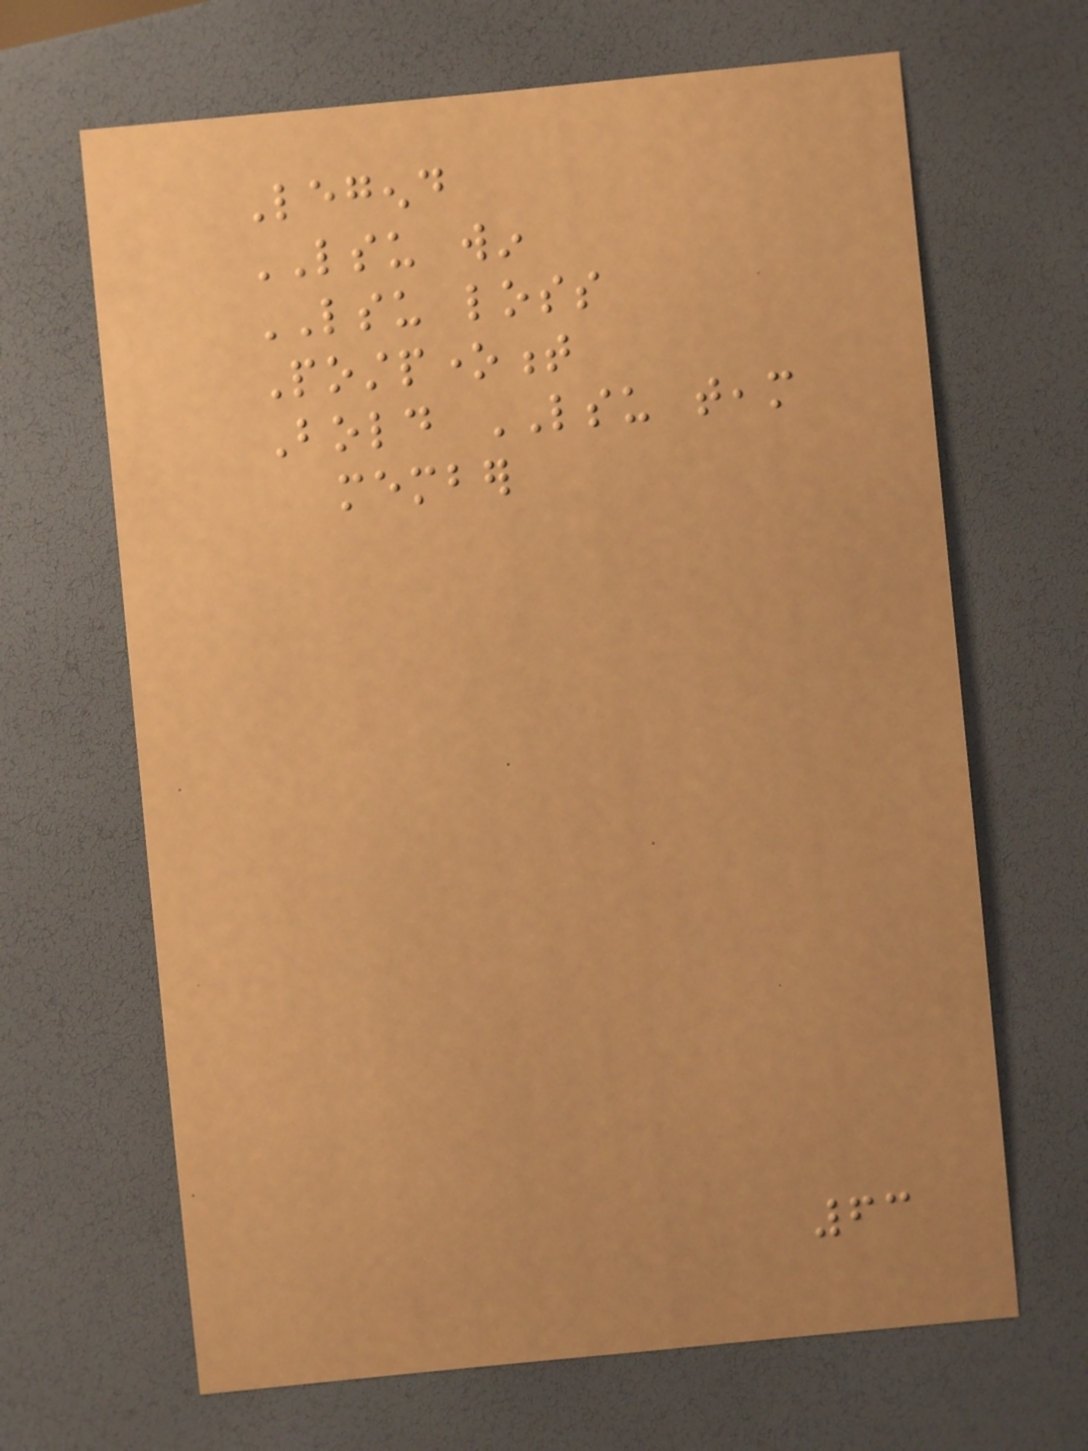Legend
LSU win
LSU loss
Postponement
Bold LSU team
member
63
